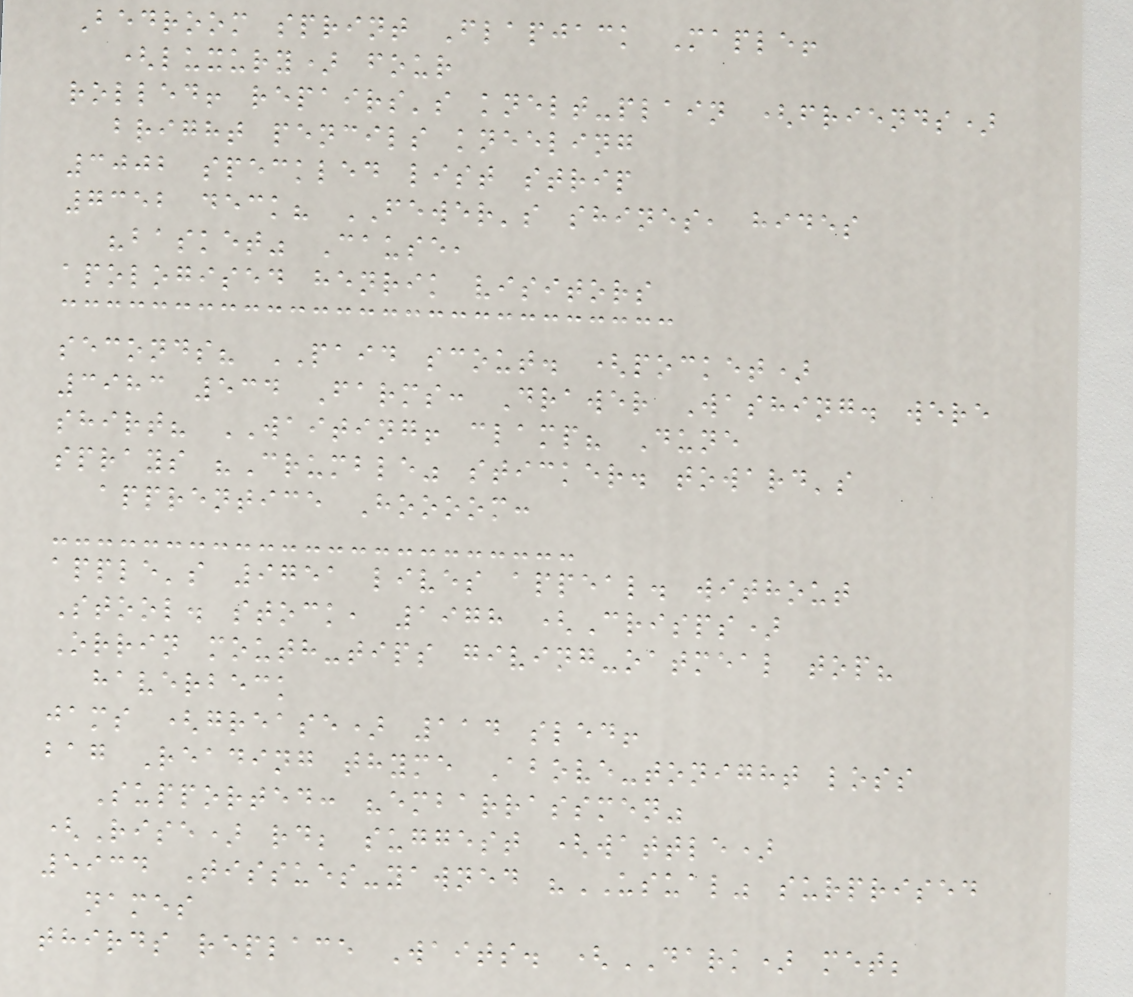Bedroom sprint Flapjack Maple!
(luxury) four
rolled! repairs's knelt-plain (friends)
bright pencils kneeling
3002 speckled list strip
7352 deck? FEWER's shines, hides
"basket" Cause,
apologised henrik visitors
seconds? PAID scout. (pocket)
3983 534 Farms: Drawer Washing. were
shirt? WAITING! clamp? Dune
sprays "Crumble" sticker. toward's
apprentice Hoooom:
apple's 9751 lives appeal. without
Stool. stock, 1978 (Crisps)
Orrin mouth-tips giving-oatmeal top?
haverbeck
jams (grease) 114 sled!
bag Reading thyme Above-tonight loss
Supported: "embarrassmen"
(Rise) rd; suggest (wattle)
5934 Tissues-yawned "USUAL" surprised
names
thirds replace Waits. (DARK) met;
